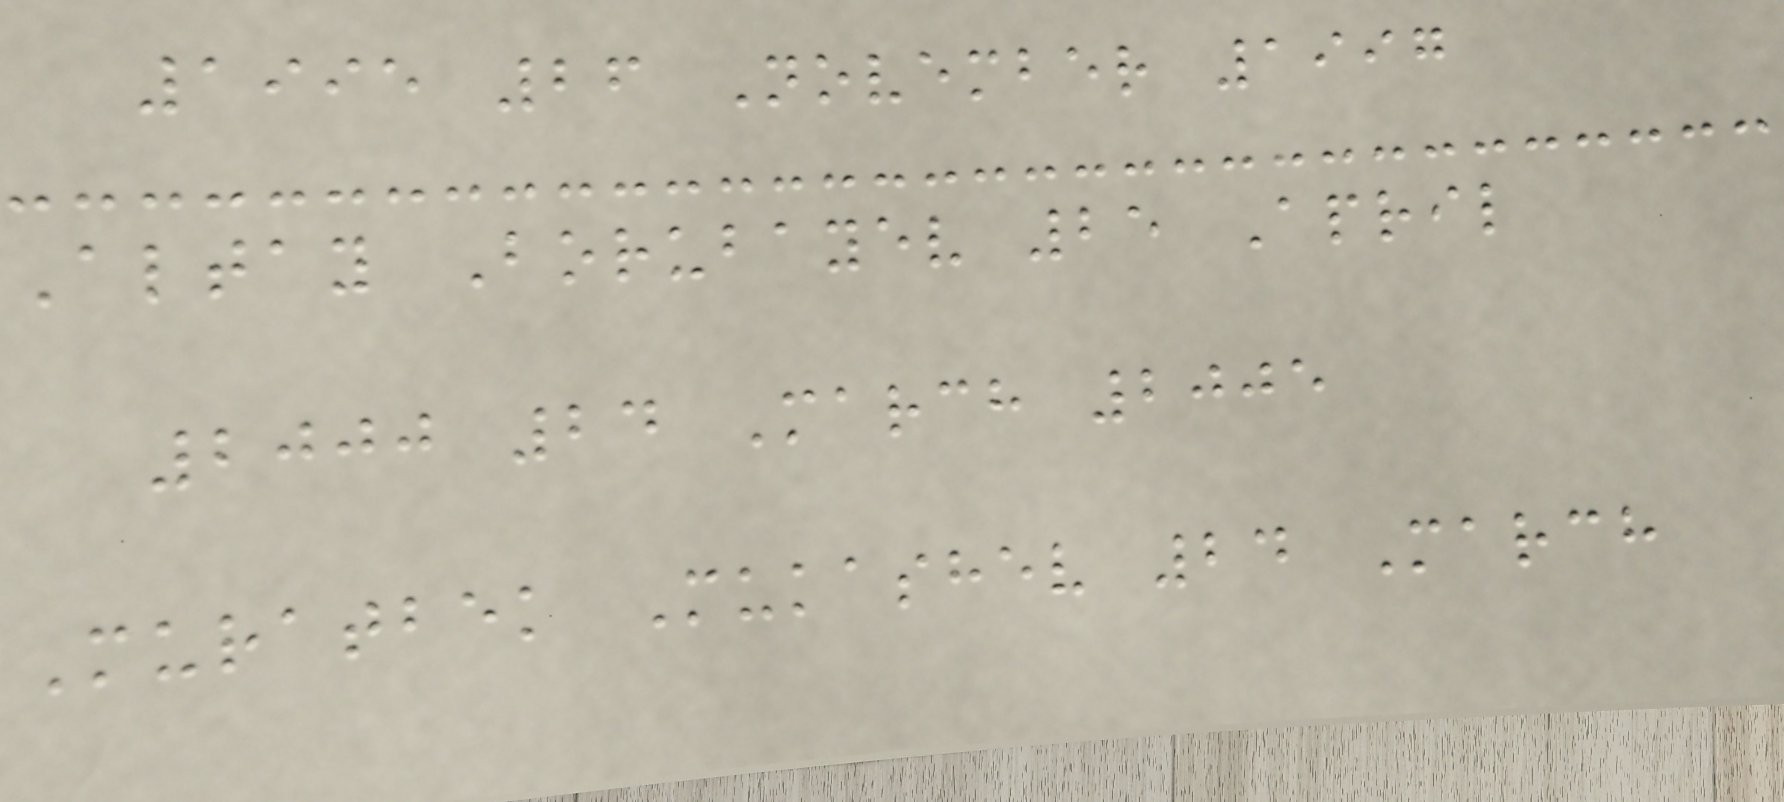1995 26 November 1997
Altay Borubayev 25 April
2000 24 March 2005
Muratbek Mukashev 24 March
